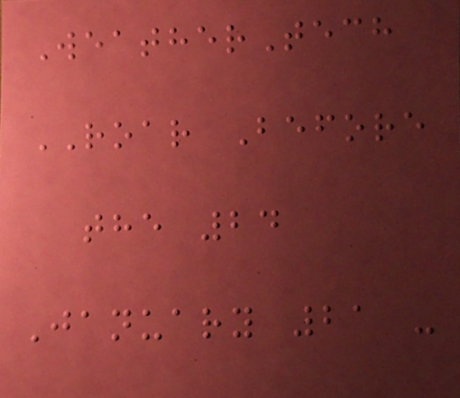WeatherTech
ROAR Before
the 24
January 21 -
